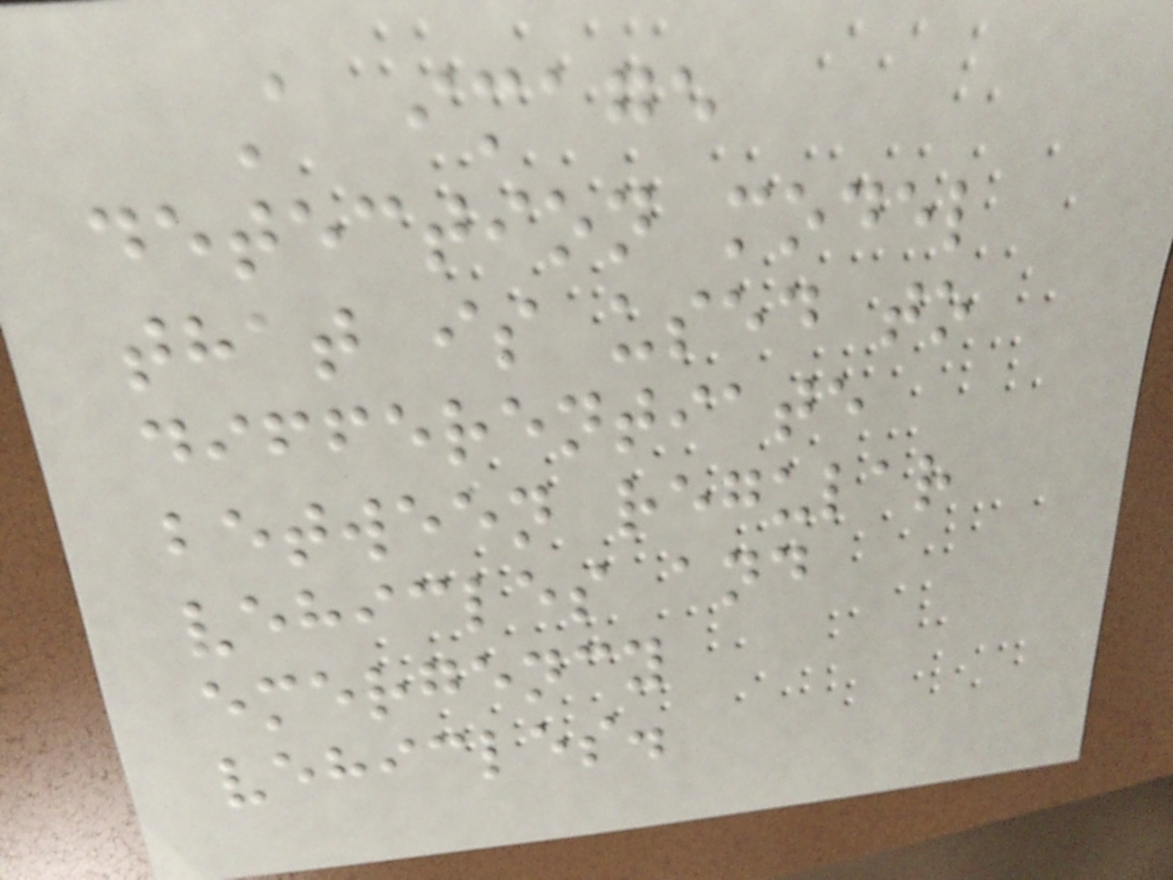A image
detection model
that is used to
differentiate
between regular
vehicles and
emergency
vehicles.
